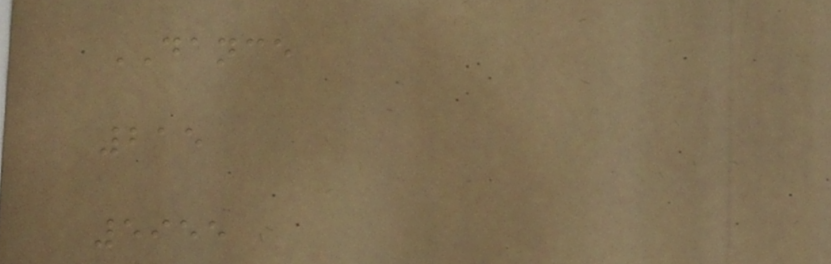DANCE
215
5955
